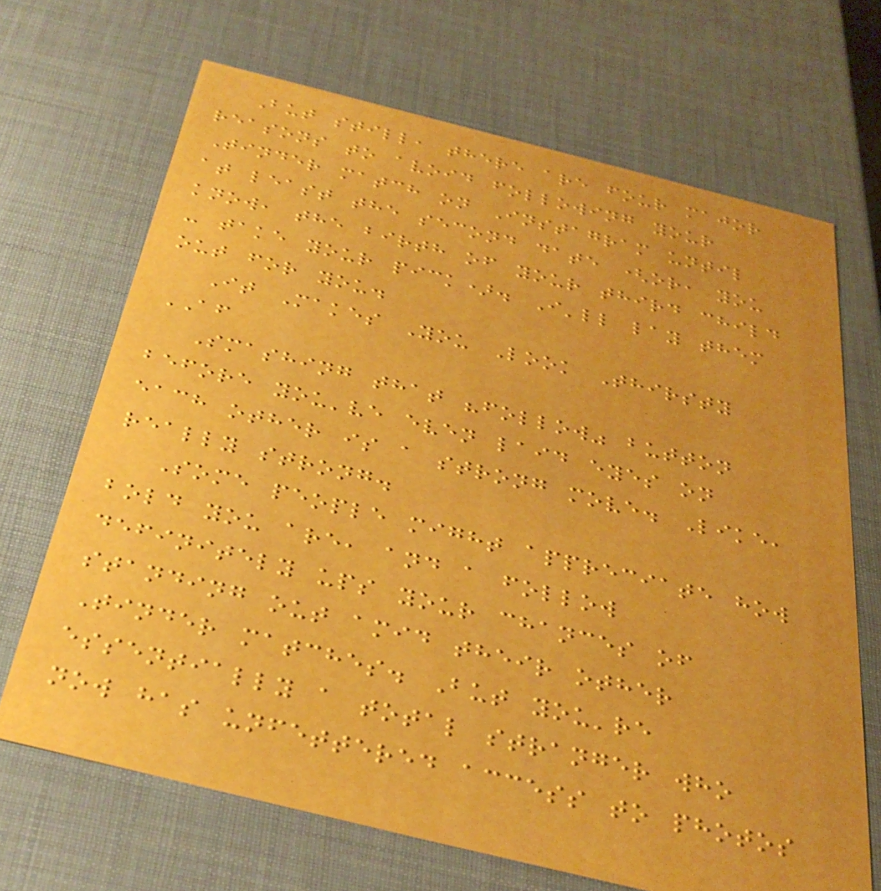But still, there are four major
reasons to avoid following your
Tinder match on Instagram until
at least the second date (or, you
know, the birth of your third child
- take your pick). I'll lay them
out for you.
It Makes You Look Thirsty
AF
Smashing that "follow" button
before you've even laid eyes on
each other is a strong move. Like,
really strong.
Some people might appreciate how
bold you are, and a follow
definitely ups your chances of
standing out amid their other
Tinder matches. But you're
essentially a total stranger who
now has unfettered access to photos
